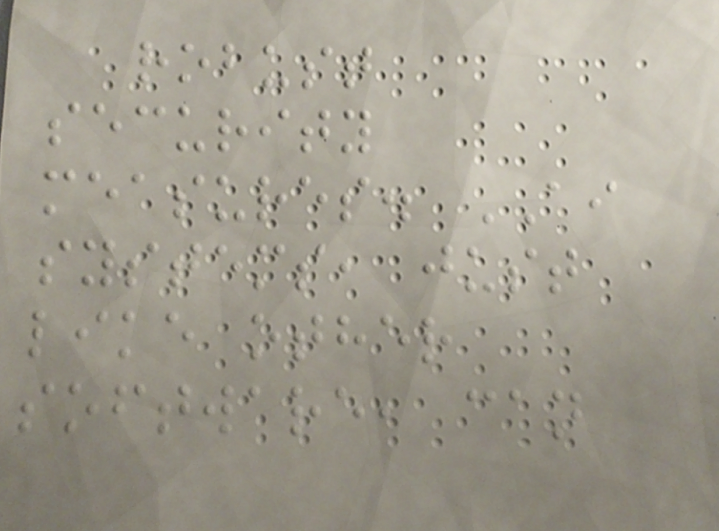robust
security
measures. AI
systems, just
like other
software, can
